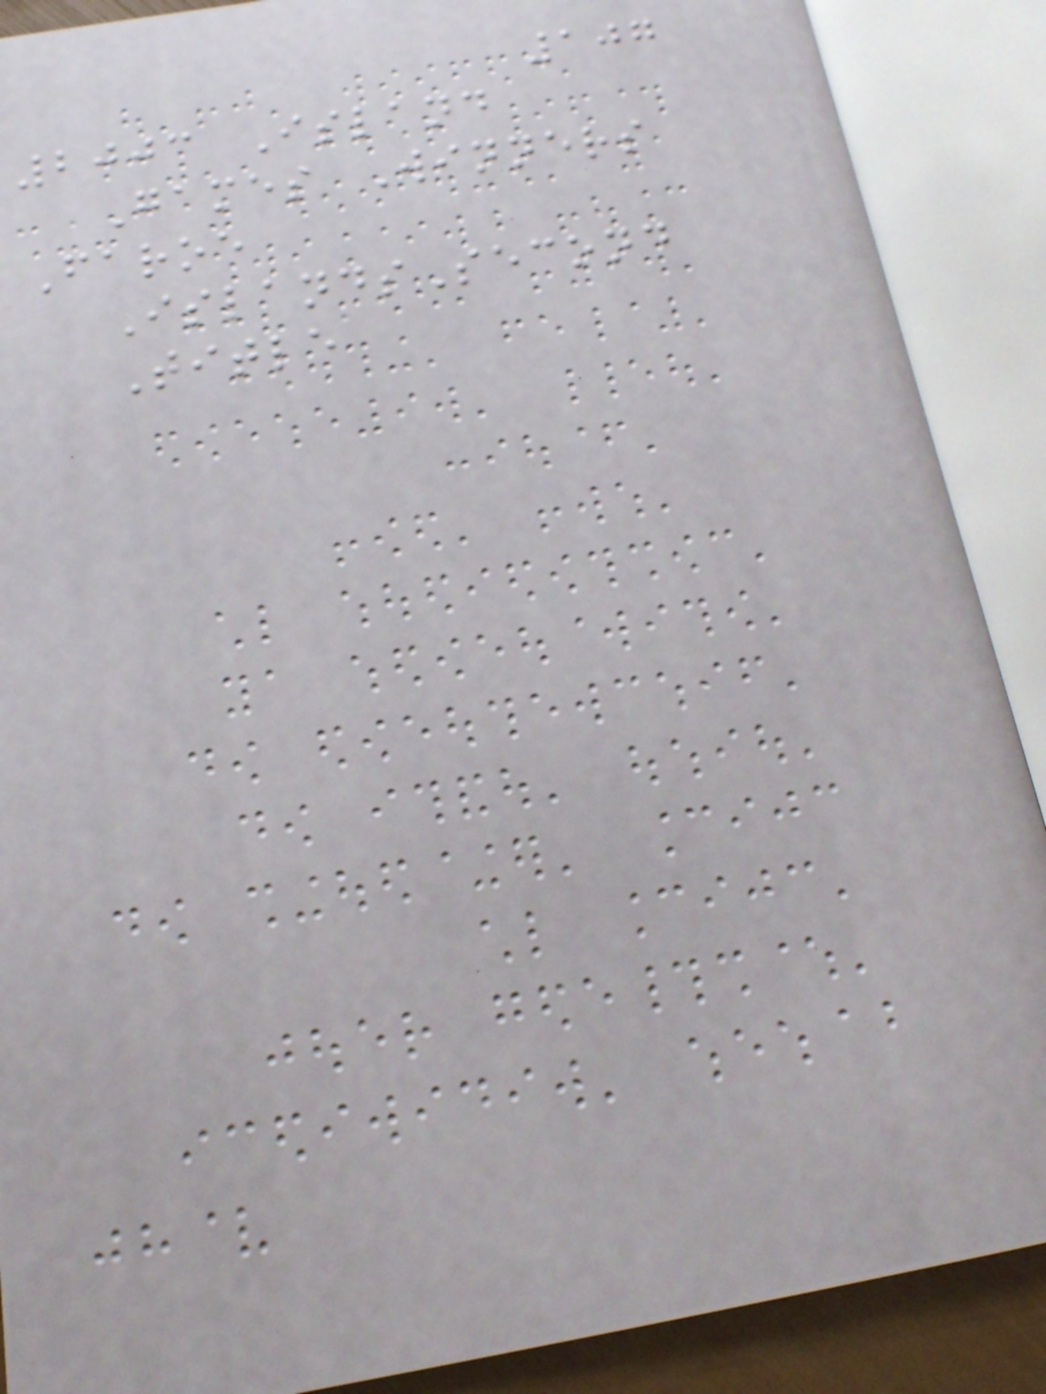107
2003 Island
Games Winners
Faroe
IslandsSecond
Title
